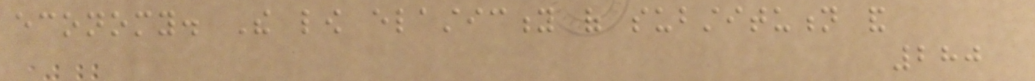economy. The low elasticity of substitution and
280
